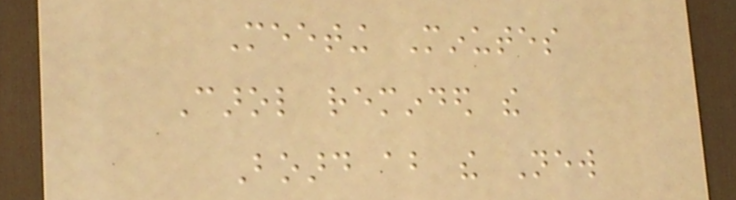Meeting Minutes
Carol reminded the
Board about the New
